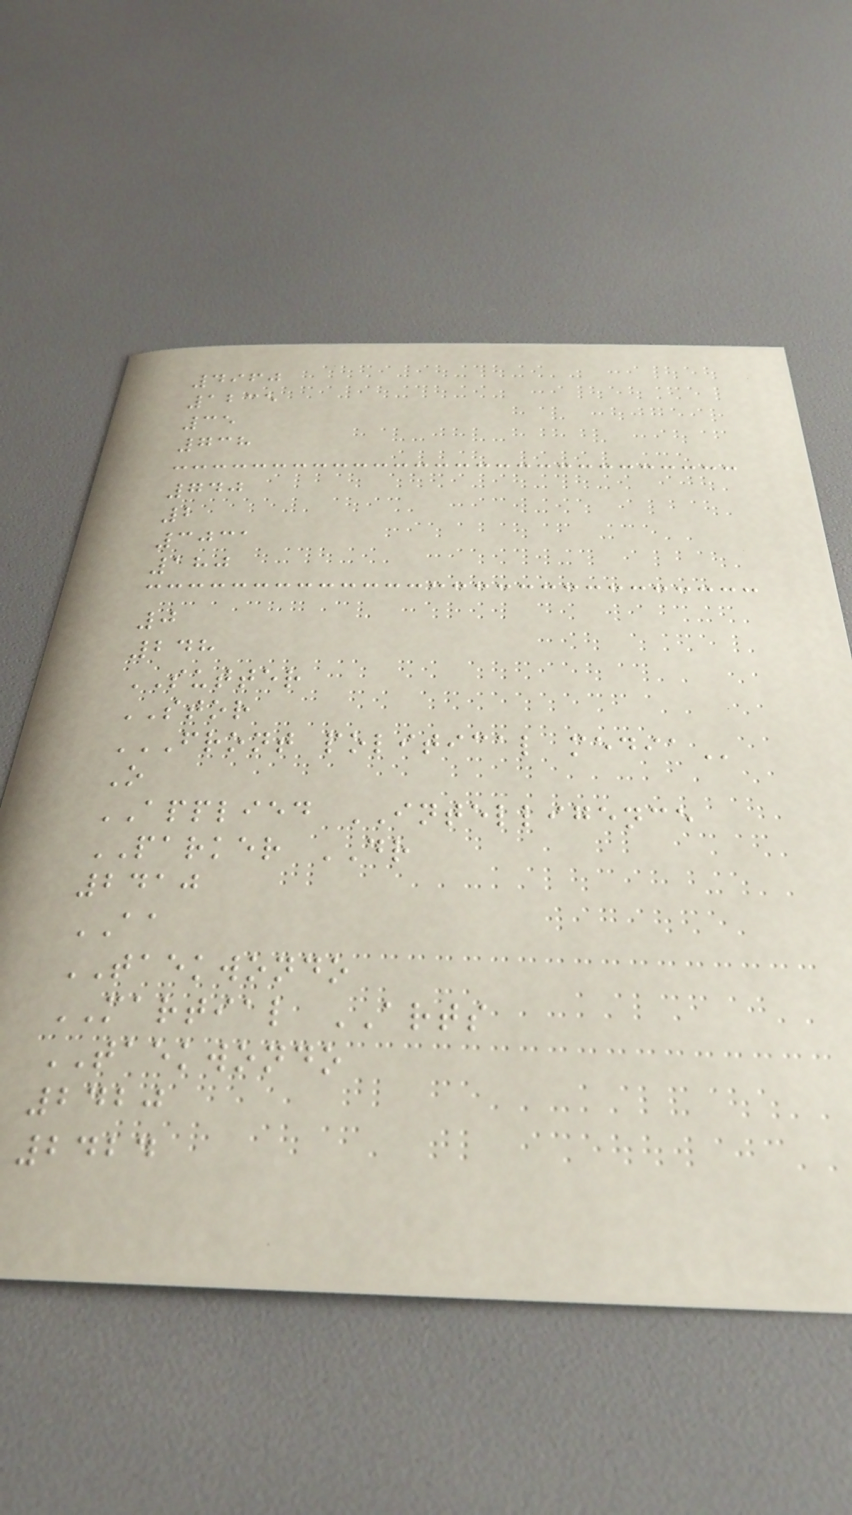4960
1235
35
738
740
2
3031
180
0
248
SUTTER
STOR
FRONT POLITICAL MEDIA
O
APPLIED INTELLIGENCE
PARKER DR
2410
AA
TAEKWONDO
MARTIAL ARTS
TAEKWONDO
2420
2424
